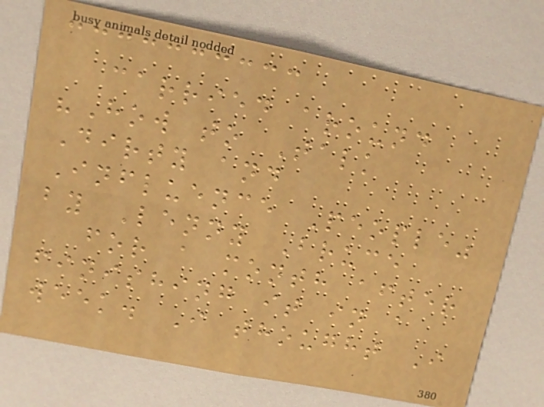carried around
"How to Talk
Dirty and
Influence People"
by Lenny Bruce
for a month after
finishing it in a
week. I thought I
